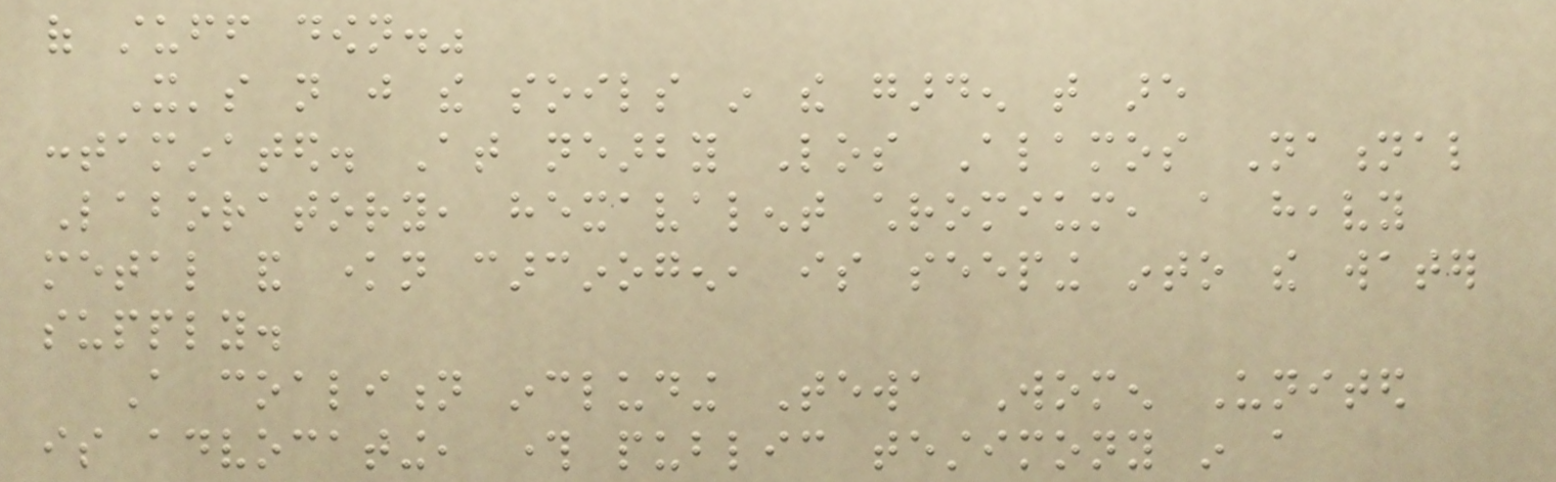of stuff down."
It's not just the soils in the garden that are
contaminated. At nearby Los Alamos National
Laboratory, hexavalent chromium, a heavy
metal and known carcinogen, is seeping into the water
supply.
A coalition including Tewa Women United
is advocating, through public testimony in a
